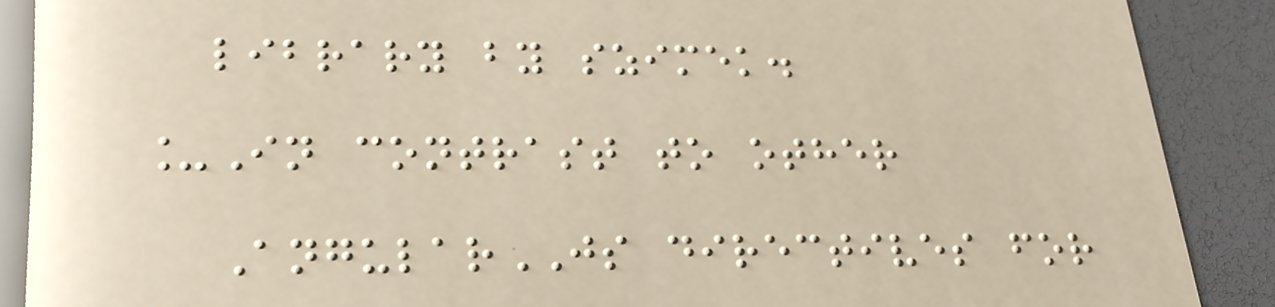library by szimek.
_In contrast to other
AngularJS directives for
